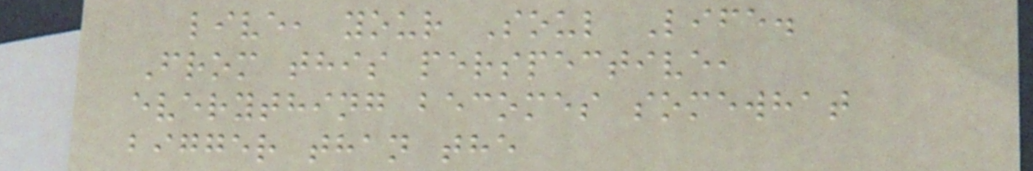live, your Soul Life.
From this perspective,
everything becomes somewhat
bigger than the
